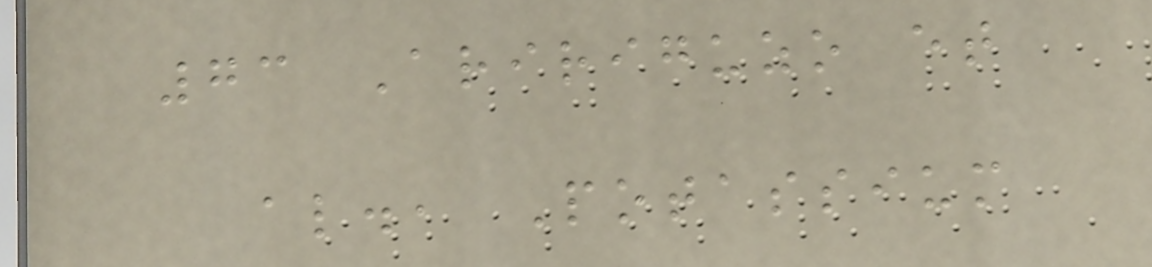73 Aririguzo et
al., Potassium
